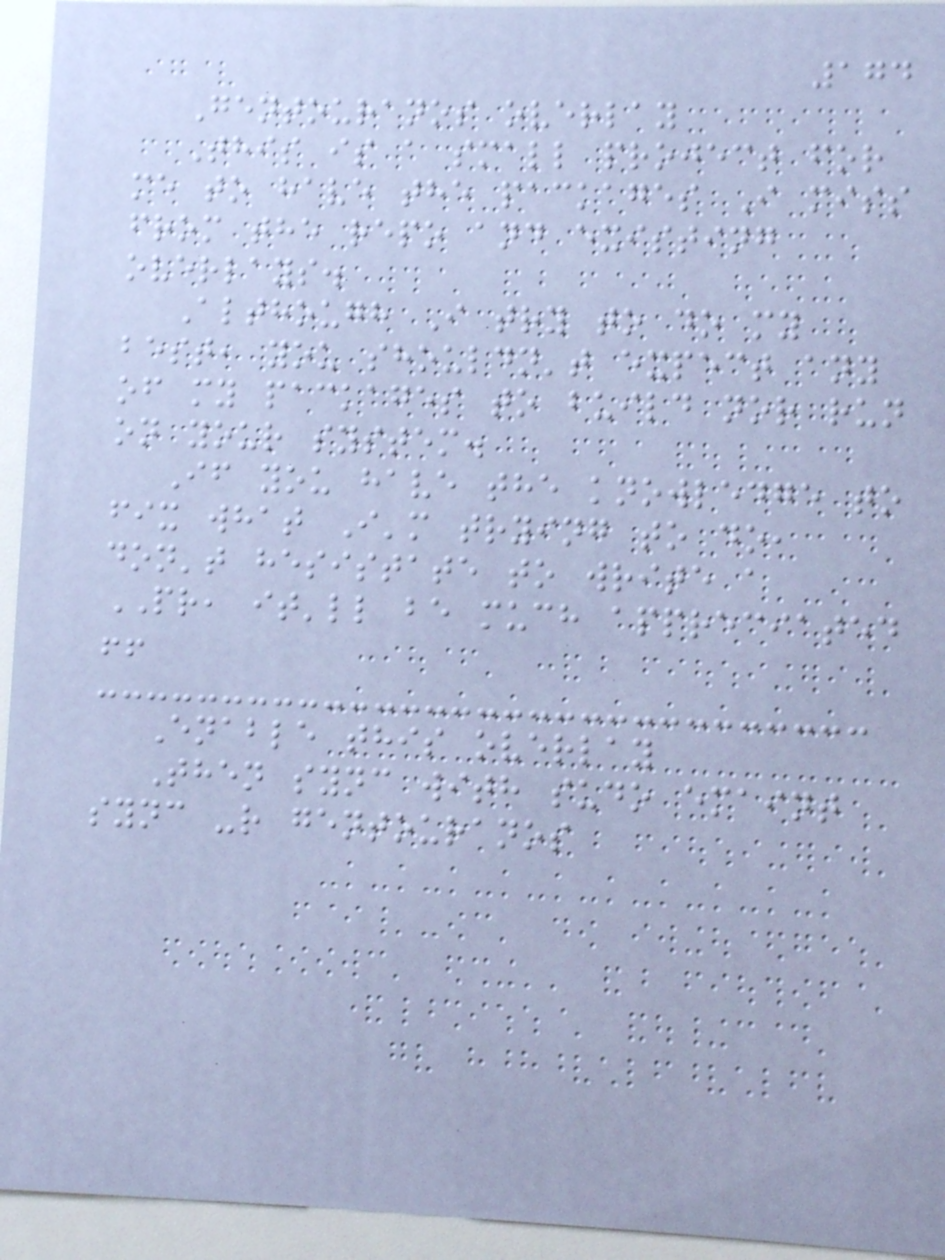174
Gentouranos overlay
This is a small project for
me to have the packages I miss
from the repo and existing
overlays.
Although I try to do my
best, you shouldn't expect any
of my packages to build nor run
on your system.
If you have the knowledge to
fix what I'm trying to do,
don't hesistate to write a
PR, it'll be much appreciated
!!
Enable this overlay
Then sync with sudo emaint
sync -r gentouranos
